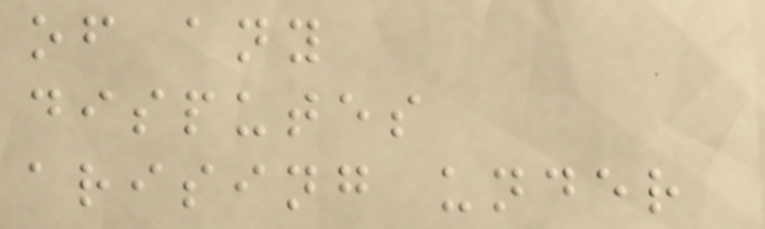of any
disputes
arising under
